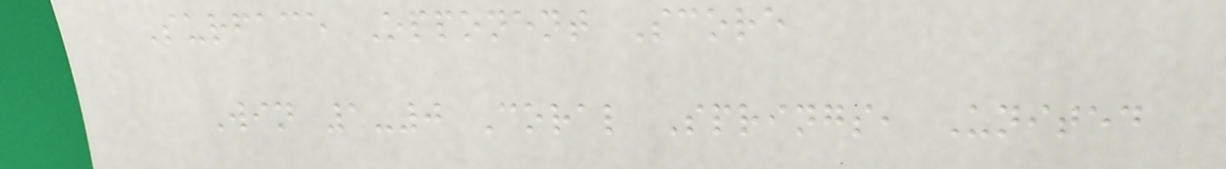Surface Opponent Score
Win 1-0 Coral Springs, United
